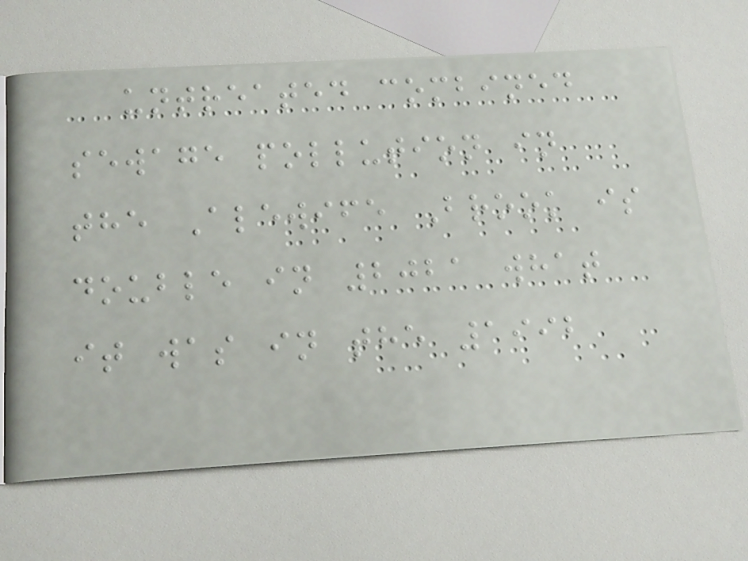untreated combined
sewage pollution in
the Alewife Brook is
double in 2021 what
it was in the 1992
